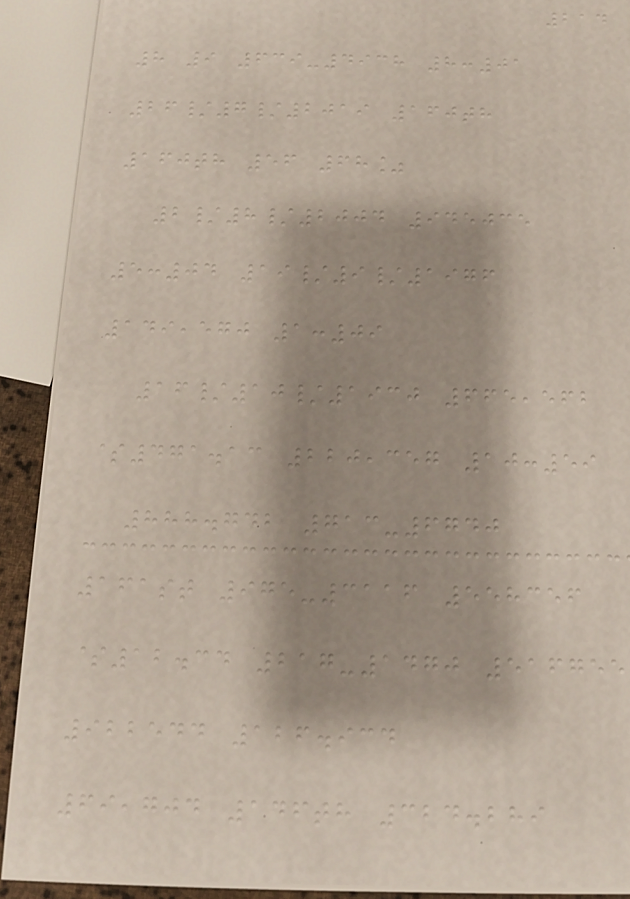214
8 9 639-4938 8:01
26/7/2019 160th
160th 56 68%
2/8/2004 945035
5:04 19/9/1976
149,570 1:09
16/10/1930 665,562
$471.13 220,357 10:59
888.742 713-6740
161st 975-3116 558356
$12.34 217-1470 516755
922544 126.934
69,704 146th 324.289
